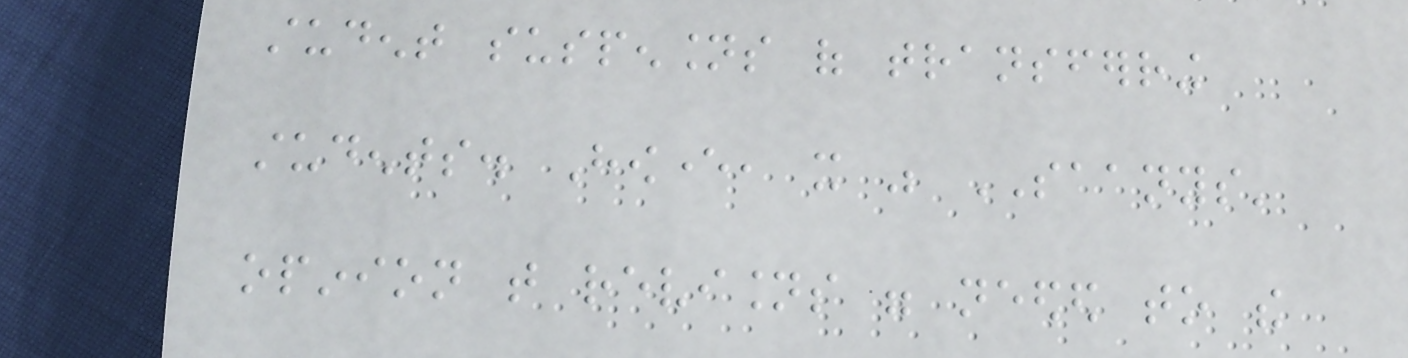student suspensions of transferring
students. However, it was SAANYS'
opinion that revisions were needed to the
